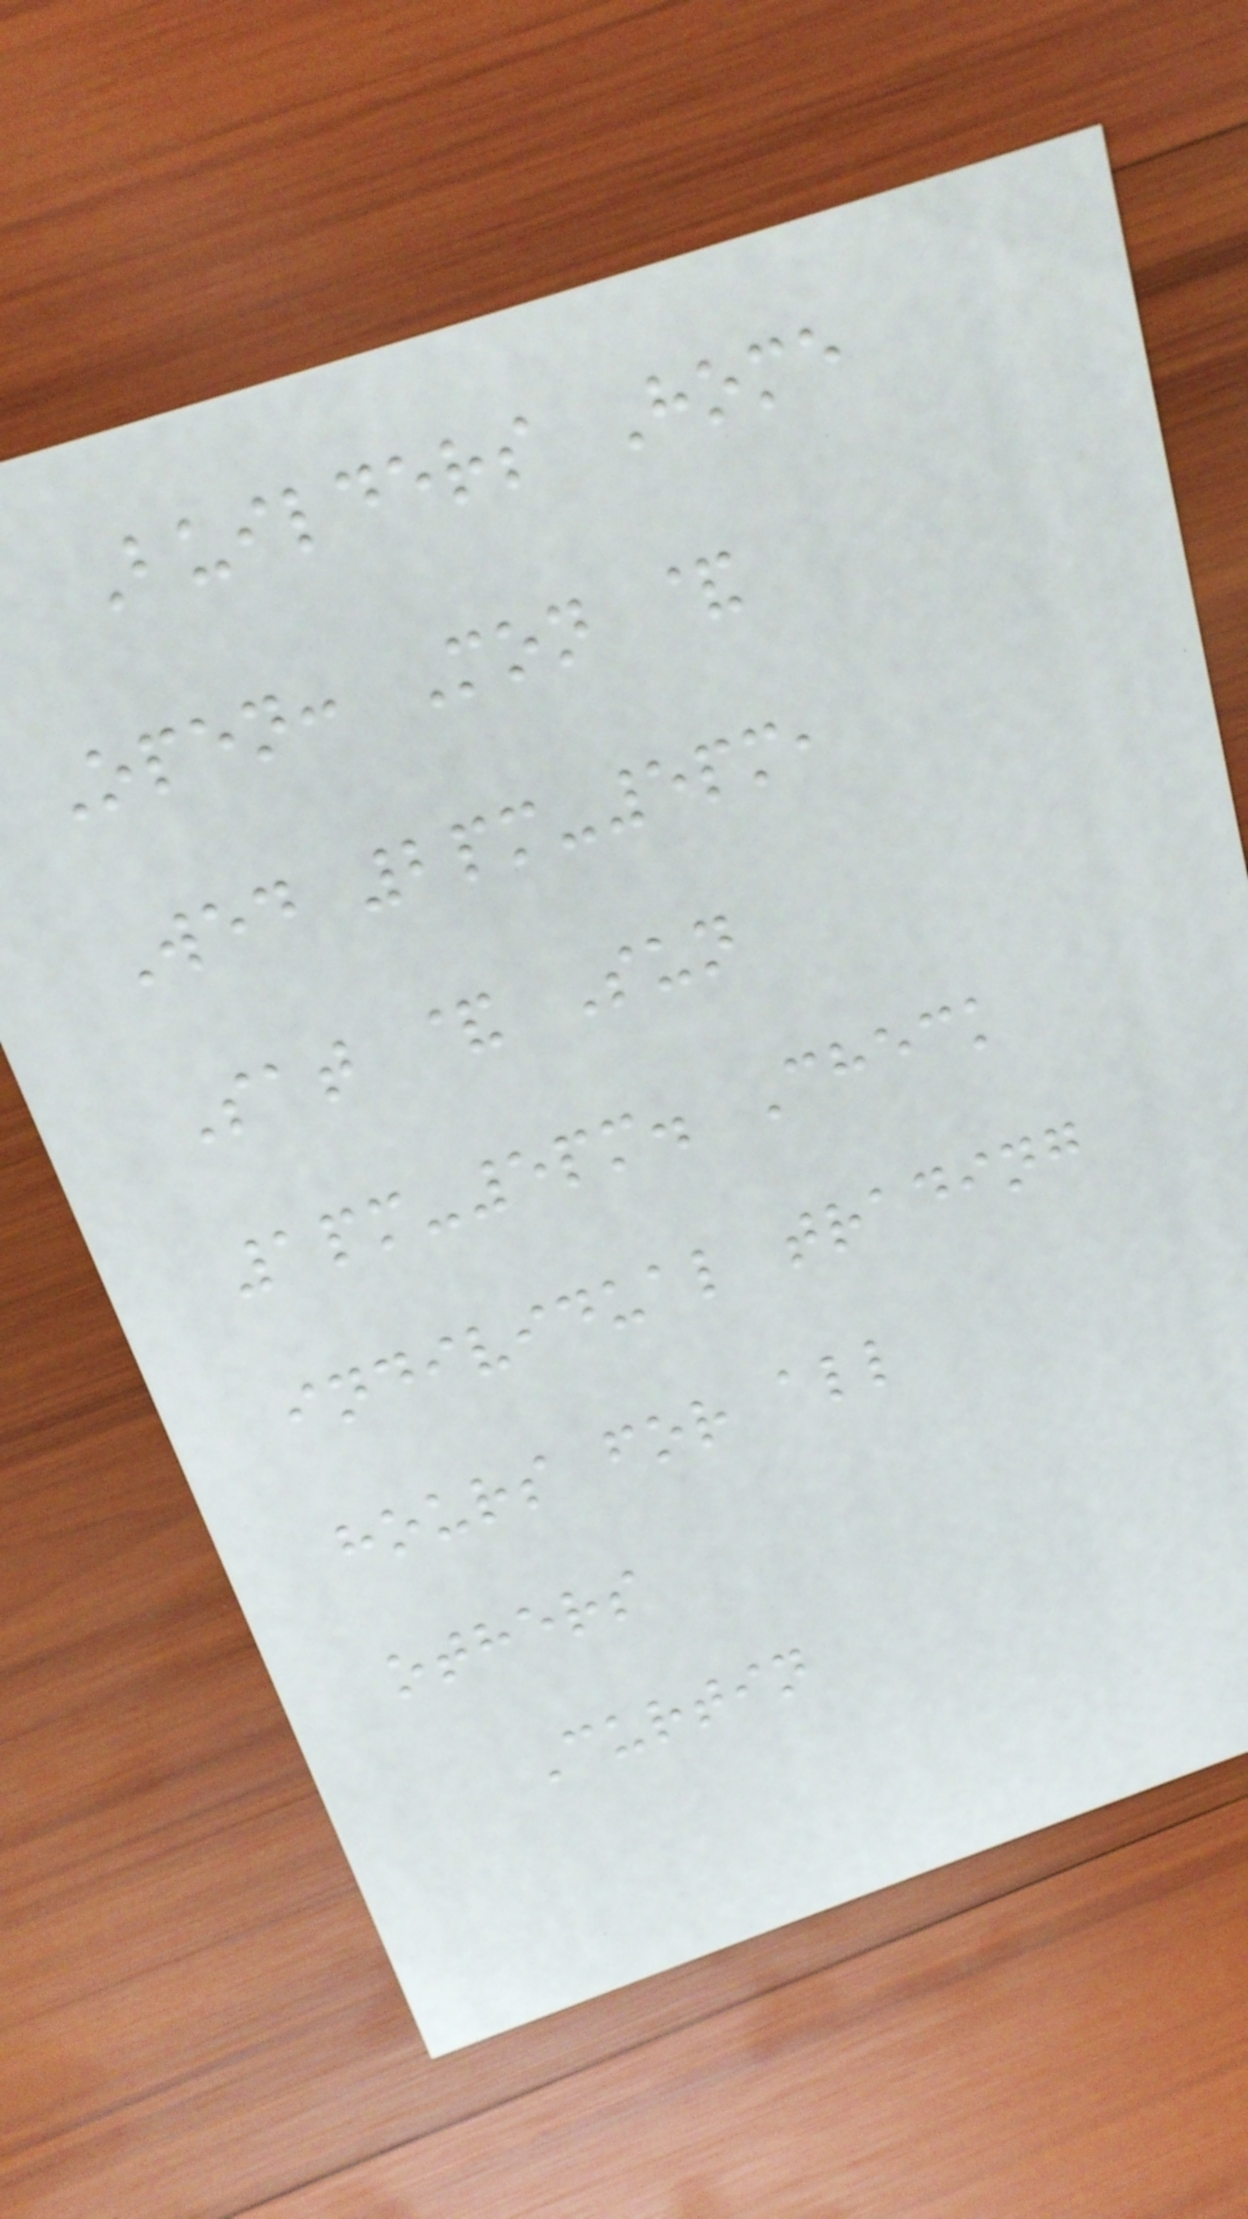Builders Home
Open: Mon &
Wed 2pm-5pm,
Sat & Sun
1pm-5pm. Check
individual trading
hours for all
others
Curtin
